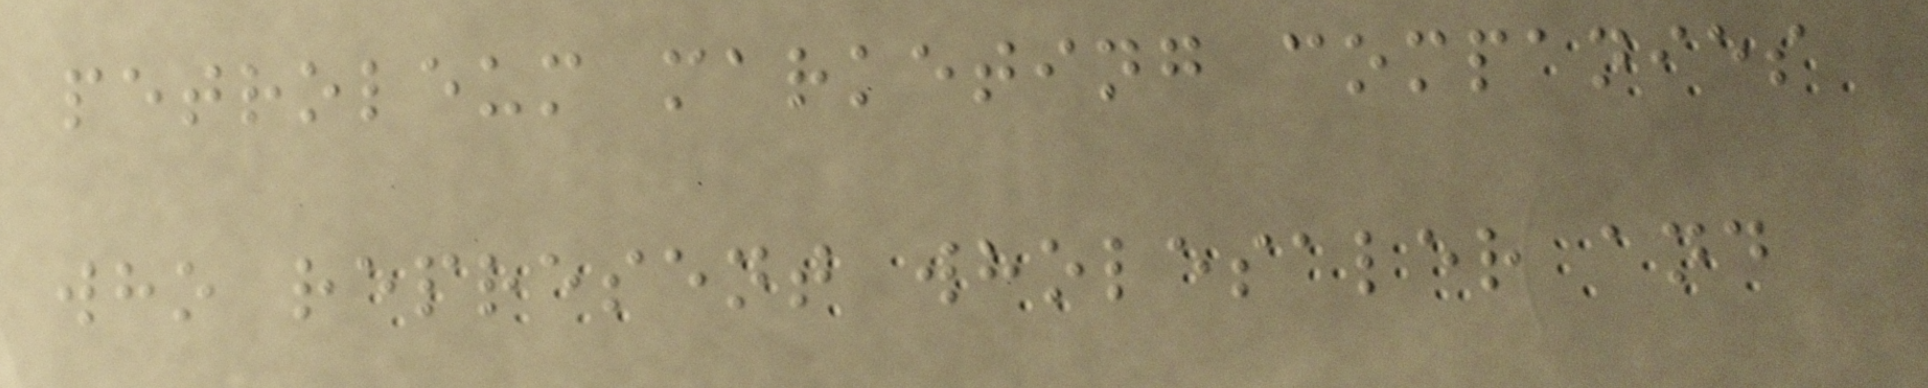petroleum marketing companies
who represent wholesaler and
